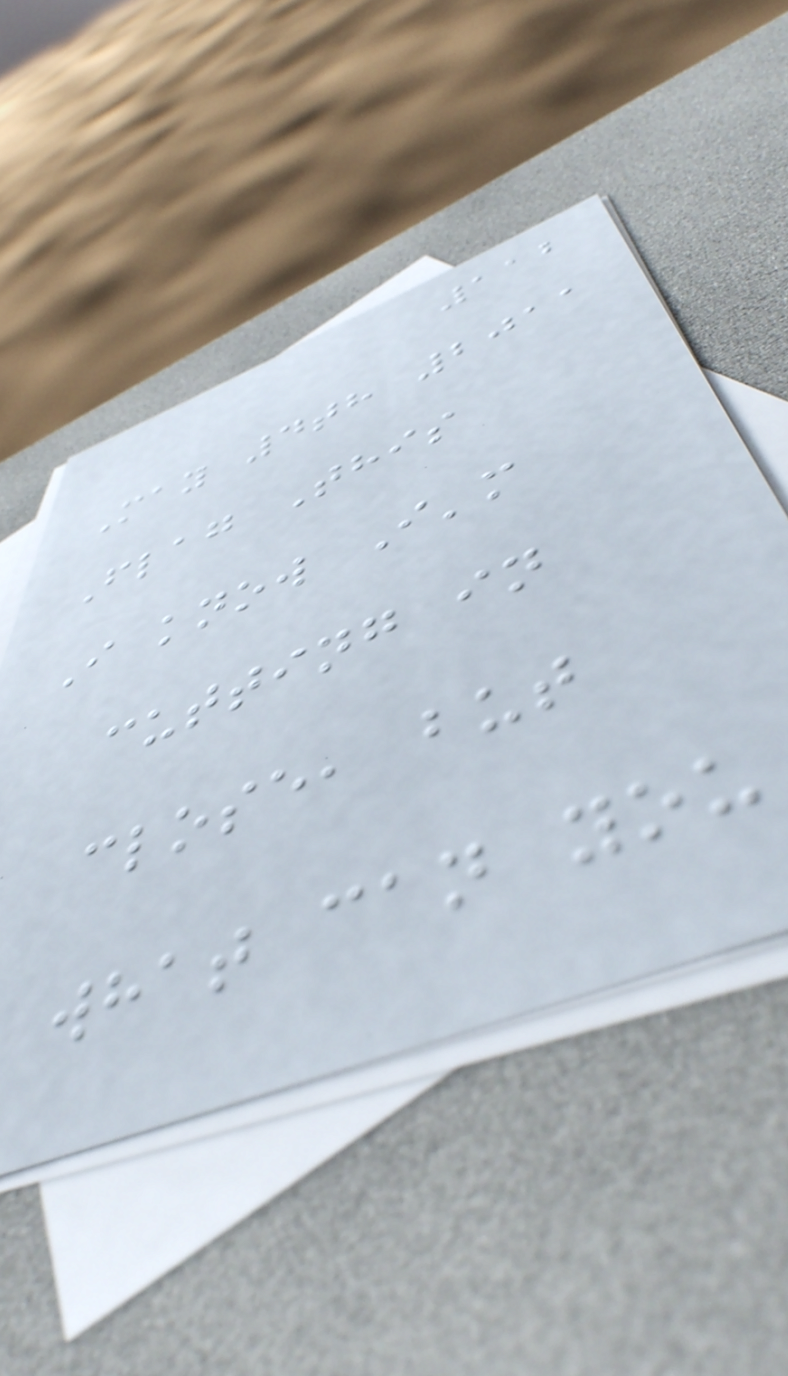112
May 4th 2011
Flag This
I know I'm
cutting in
close, but
what can you
